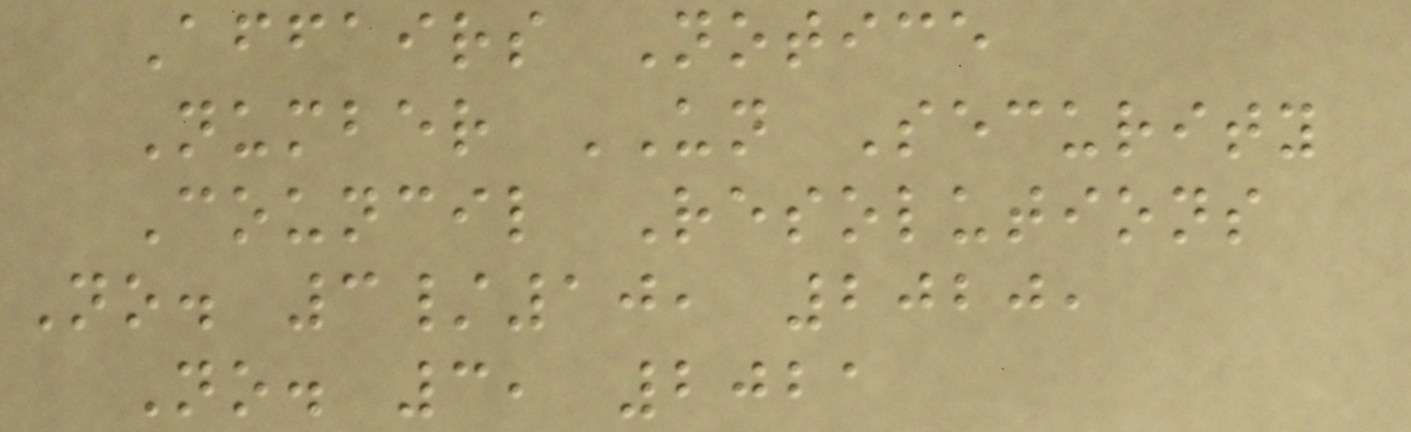Affairs Notice
Number UN Security
Council Resolutions
No. 3/10, 2020,
No. 3, 2021
